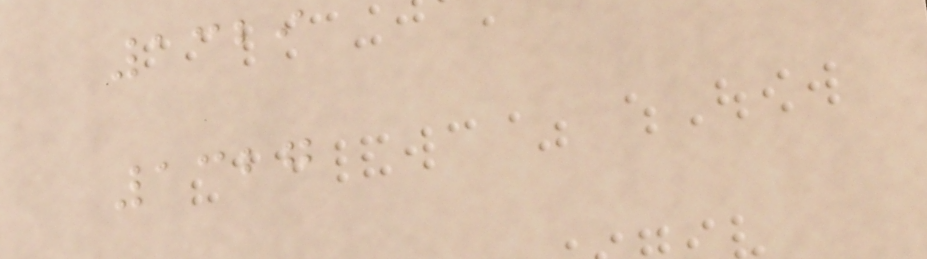1329
1327
